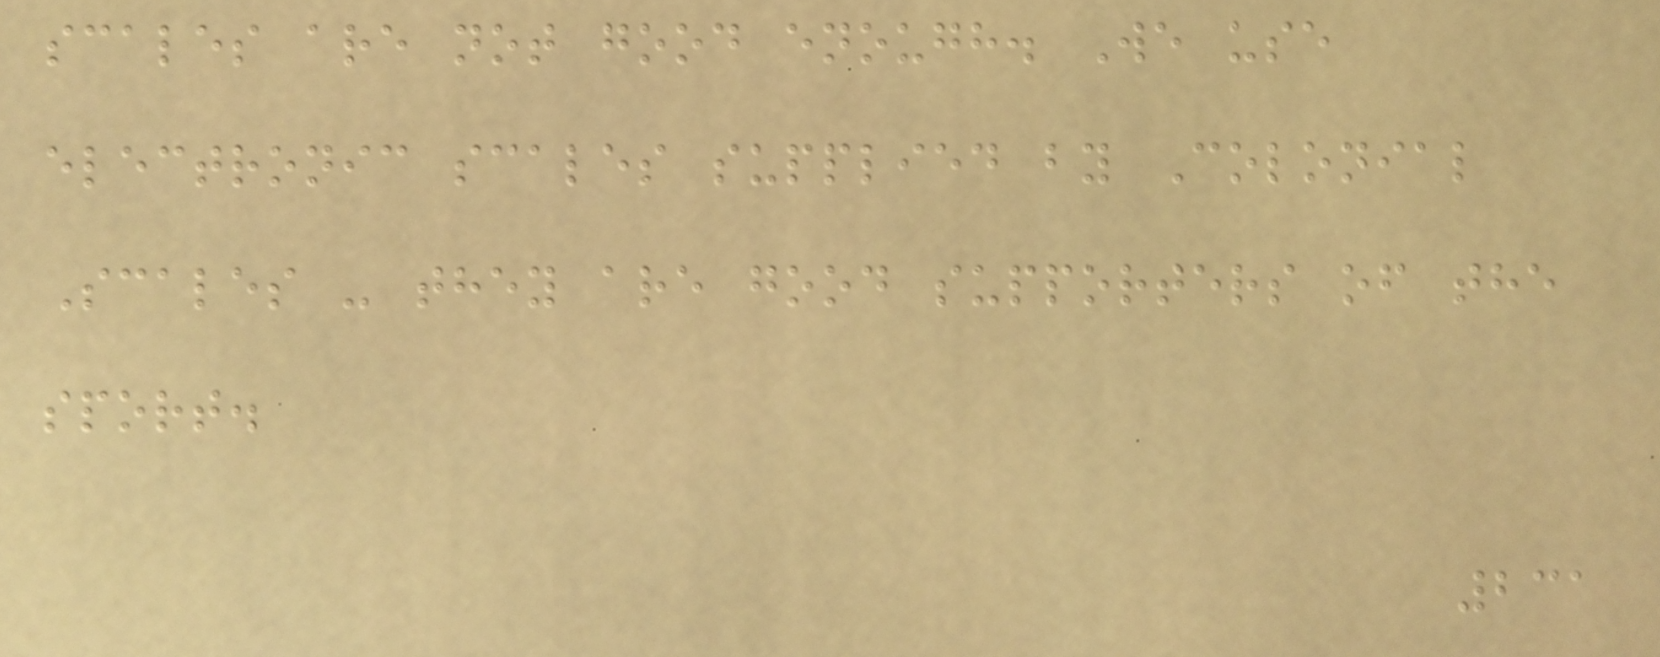scales are not good enough. We use
electronic scales supplied by Colonial
Scales - they are good supporters of the
sport.
231
